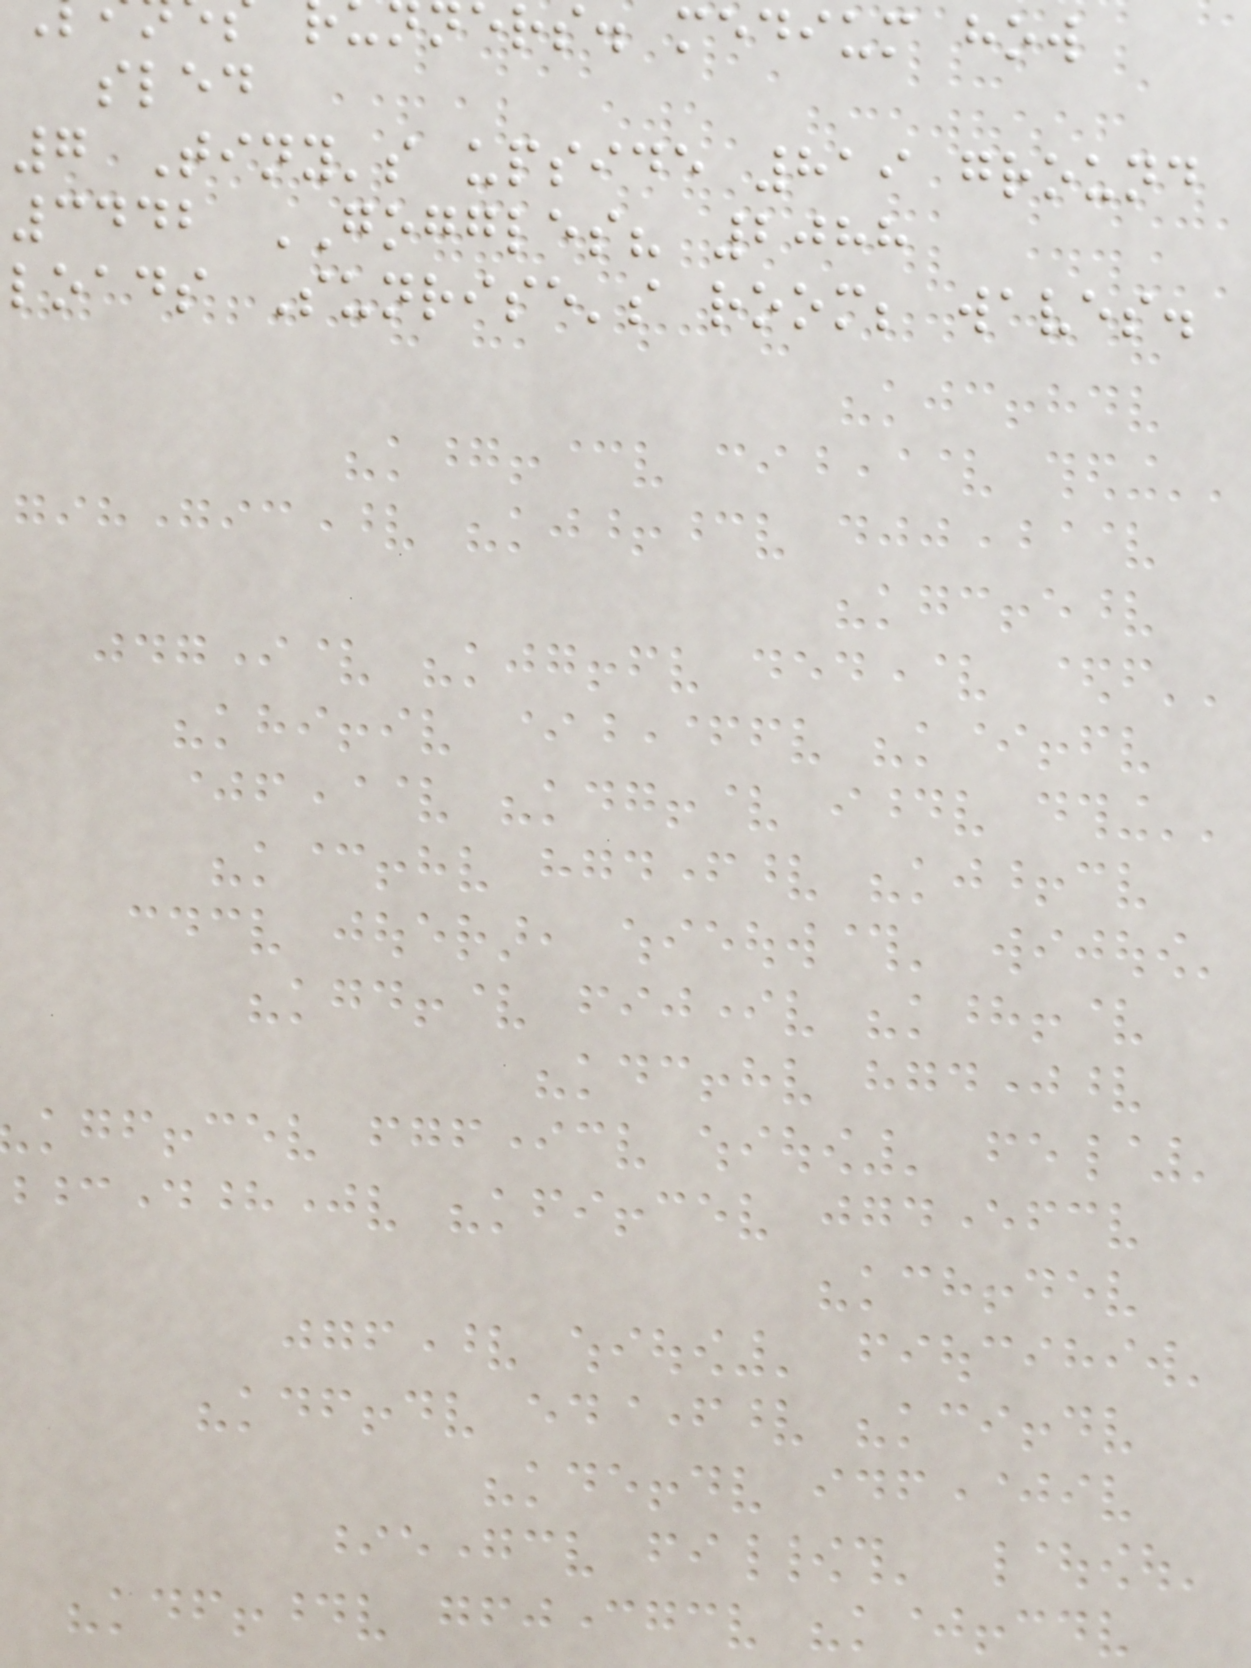ers. medium how
sled
7 Tiny's upside 819 ground
3442 GOGGLES? 2088
loads Sunrise's room; waves.
